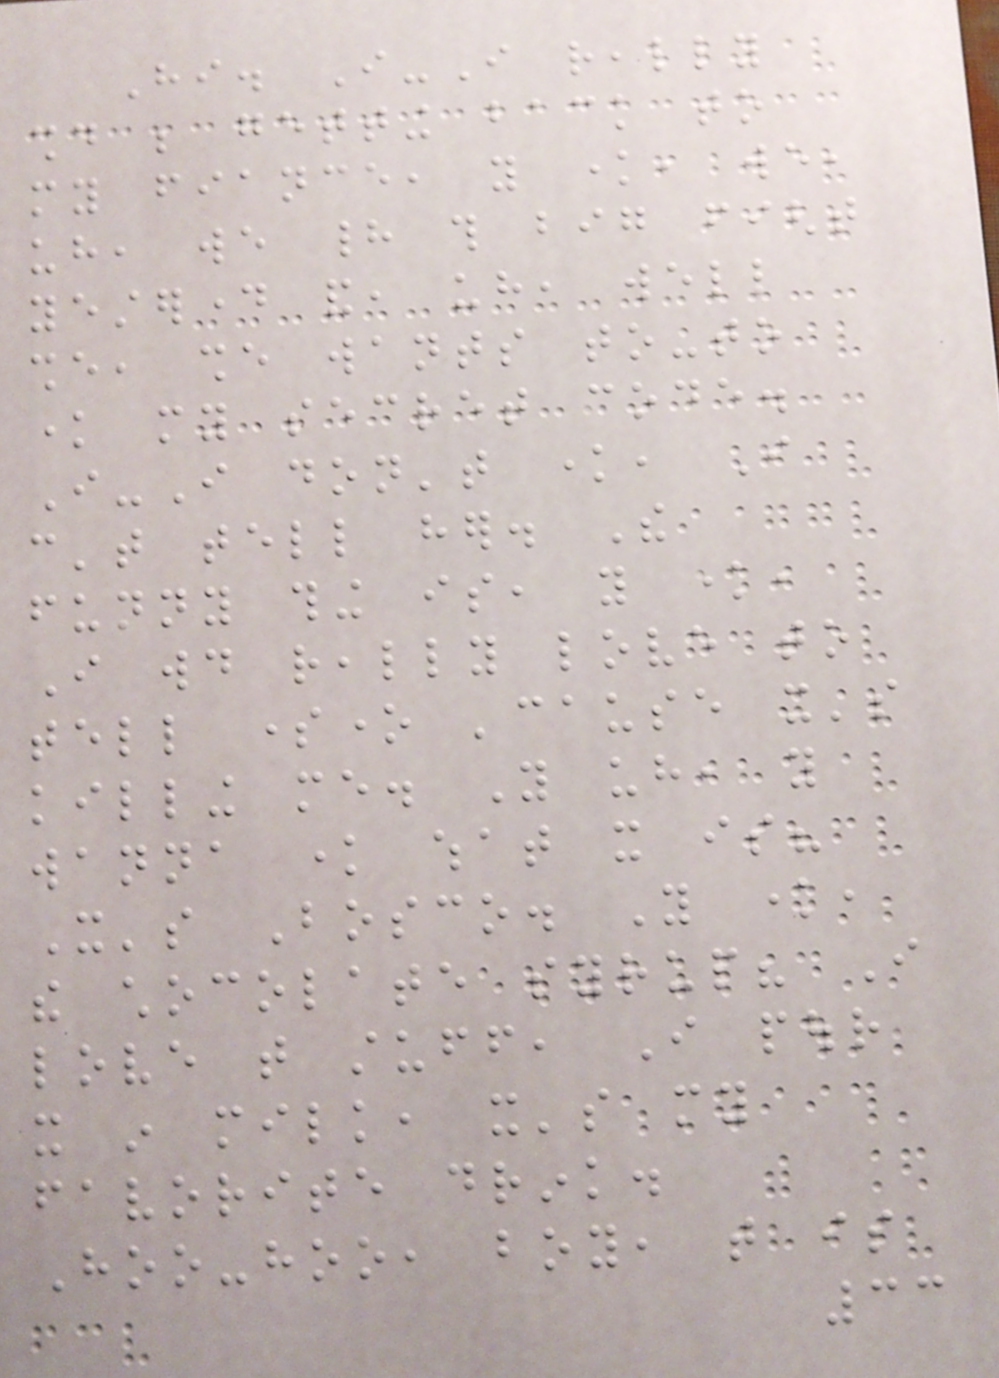Hi. I-I really
should be getting back to
my fiance, you know, we,
uh, we had this big fight
yesterday and, uh, well
she, she wants to-to
know my secret code.
I-I don't know, I
can't tell her. The
funny thing is, you know,
I would really love to
tell someone 'cause it's
killing me. You uh, you
wanna know what it is?
It's Bosco. You know,
the chocolate syrup? I
love that stuff, I pour
it in milk, it's my
favorite drink.
Hoo-hoo, boy, that is
33
